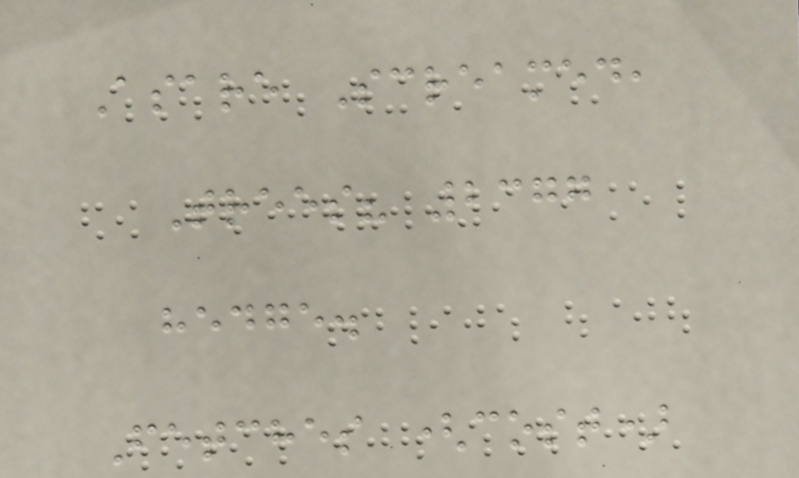Asare Screamed,
Trees? 2377
hedge.
Fetches (cost)
